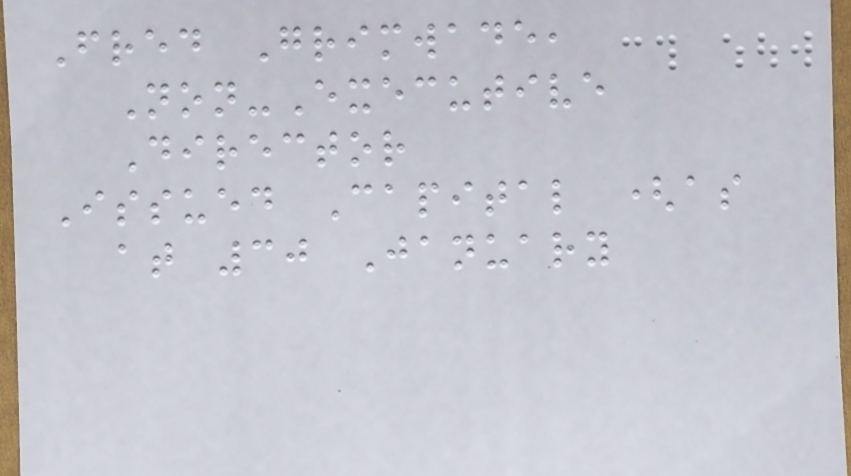Fred Grimwade,
Non-Executive
Director
Issued Capital (as
at 30 January
